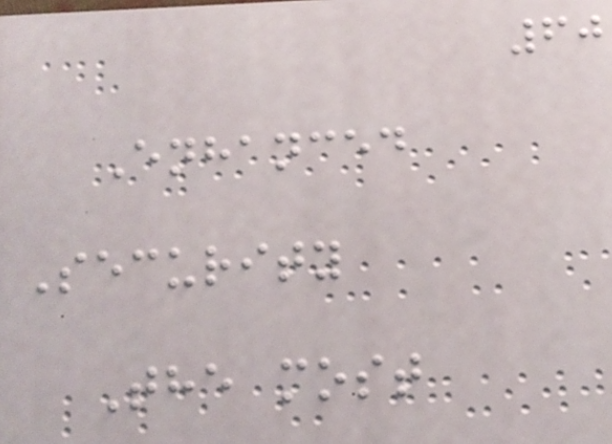60
Enhanced
Security
The most
